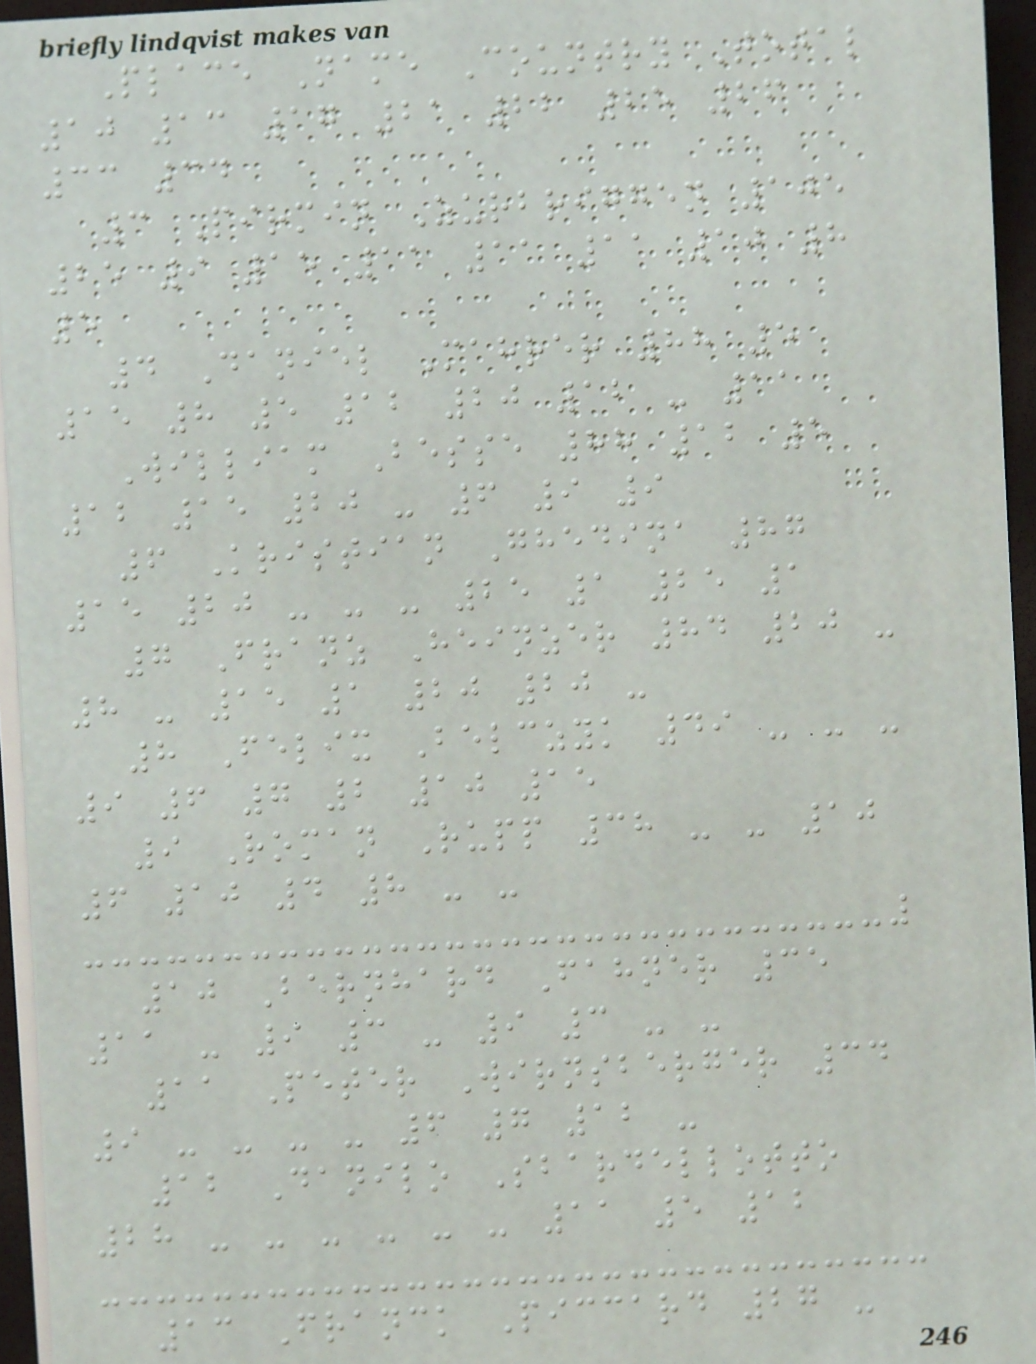Place Name Country Total
10 13 17 21 22 25 26
33 34
3 Pirmin Zurbriggen 105
25 9 15 11 11 11 10 8
5
4 Daniel Mahrer 88 5
15 8 5 12 20 12 - 11
William Besse 88 12 5
12 15 20 - 6 9 9
6 Kristian Ghedina 87
15 20 - - - 25 1 25 1
7 Franz Heinzer 84 20 -
8 - 15 1 20 20 -
8 Felix Belczyk 49 - - -
9 6 7 2 10 15
9 Roman Rupp 38 - - 10
6 10 4 8 - -
10 Bernhard Fahner 35
11 - 9 3 - 9 3 - -
11 Peter Wirnsberger 34
9 - - - - 6 7 12 -
12 Danilo Sbardellotto
28 - - - - - - 11 5 12
13 Franck Piccard 27 -
